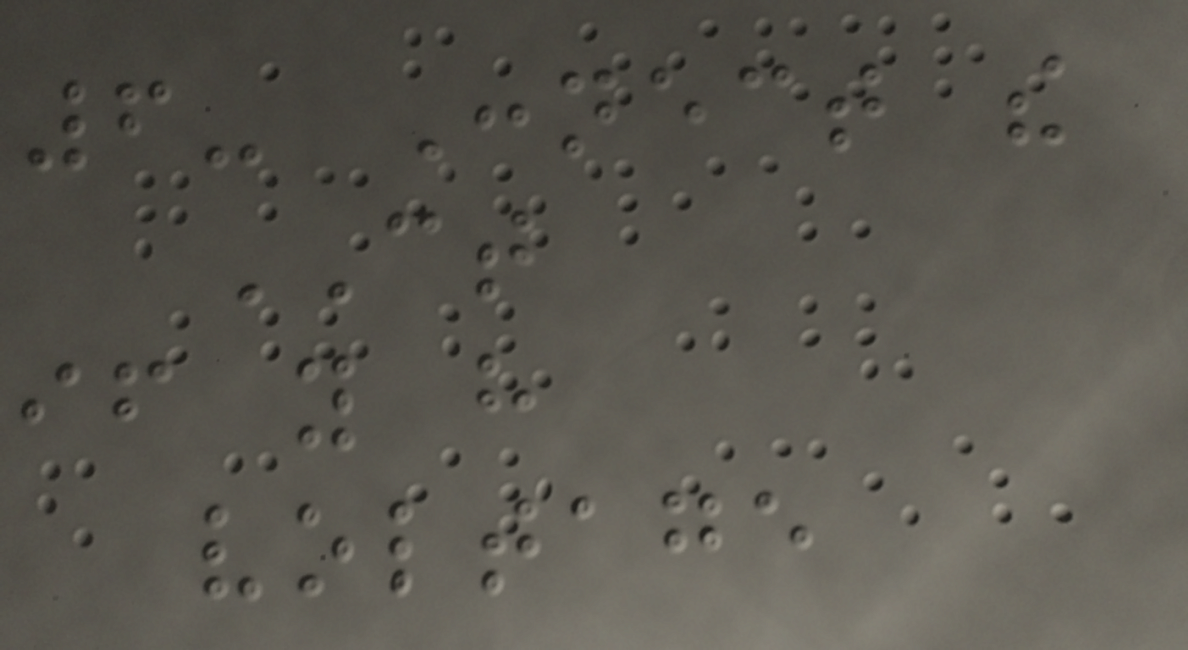6- Connect the
CT
if you have
voltage
